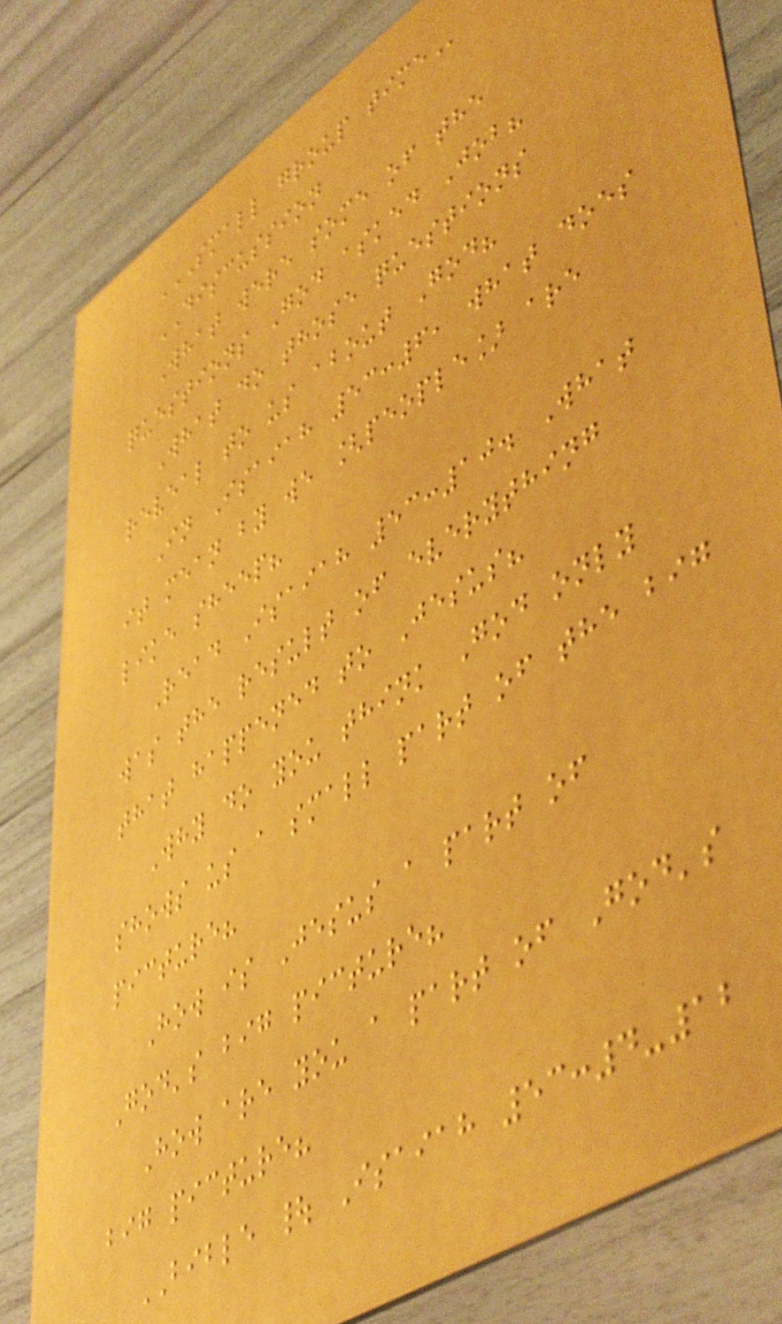SMALL GROUP TIME
DISCUSSION
What were some of the
questions God asked Job?
What do those questions
reveal to us about God?
In Isaiah 53:6, what does
it mean by we [people] are
like sheep?
Read Isaiah 53:10. What
was the result of everything
that happened to Jesus?
Why do you think God only
shows us a small part of the big
picture?
How is Jesus a part of
God's big picture?
How are you a part of God's
big picture?
BIBLE | Isaiah 53:4-12
